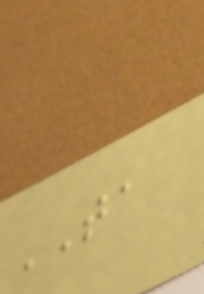TA
